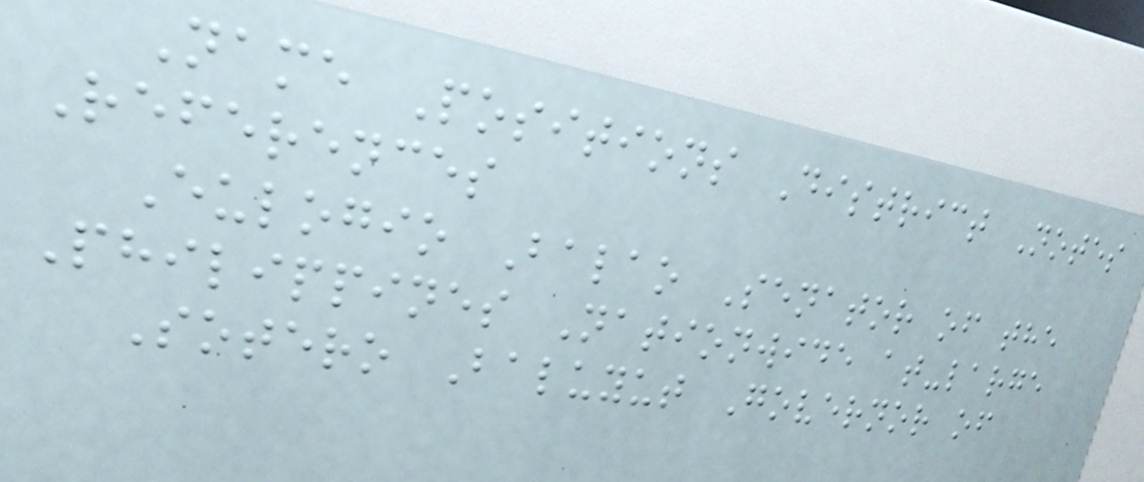Name Positions District Notes
References
Eulogio Balao Senator of the
Philippines Nationwide at-large
Sotero Baluyut Governor of
